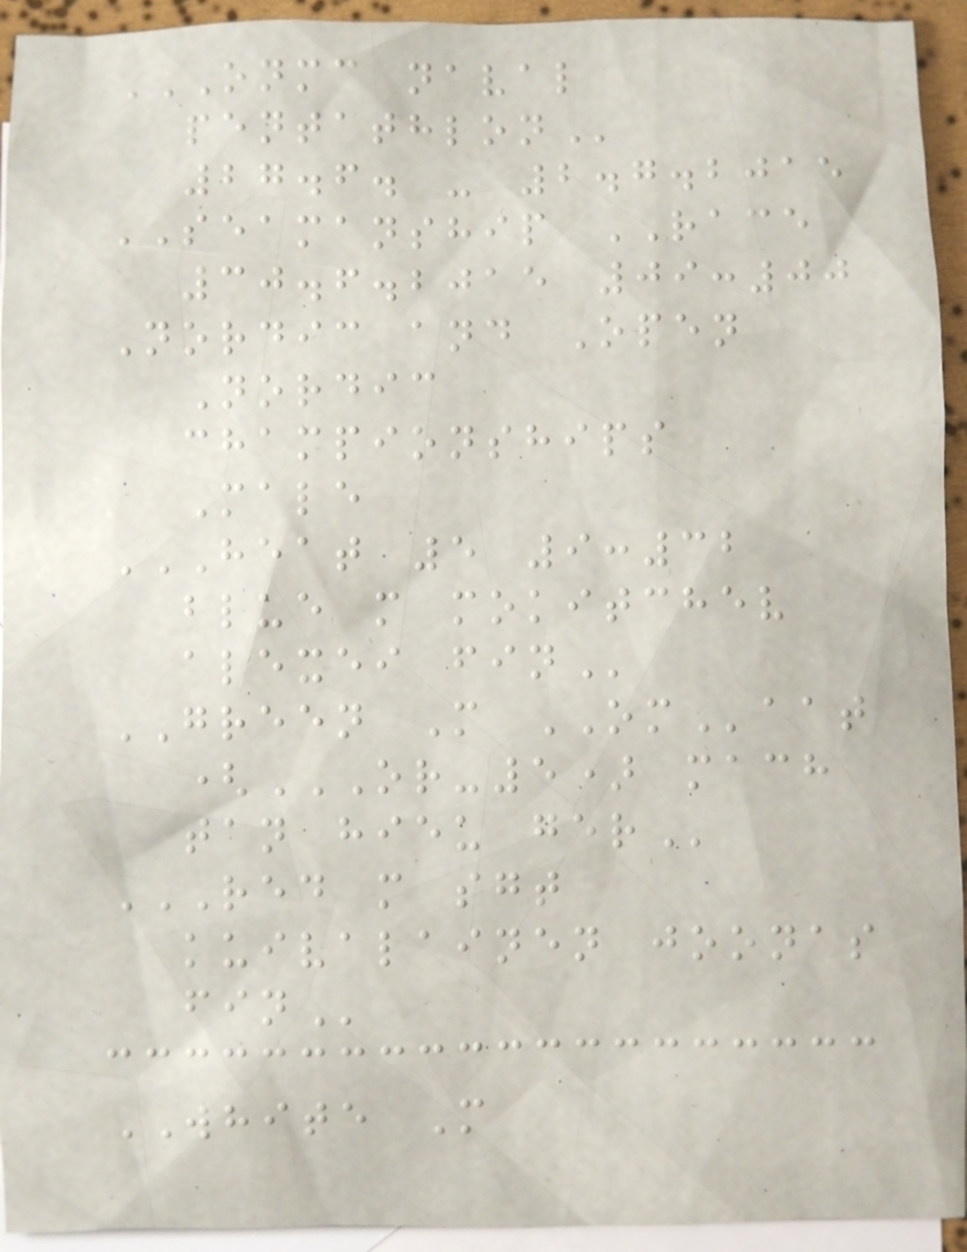ONMC NAVAL
PENTATHLON
27.6. - 2.7.2015
SEAMANSHIP RACE
30.6.2015 09:00
Nordic and Open
Nordic
championships
Male
HEAT 5 9:32
BLUE M MOKITCHEV
ALEXEI FIN
GREEN M OMaat
(OR-5) MACH
TAN HIEU GER
RED M SGT
KUIVALAINEN JOONAS
FIN
WHITE M
